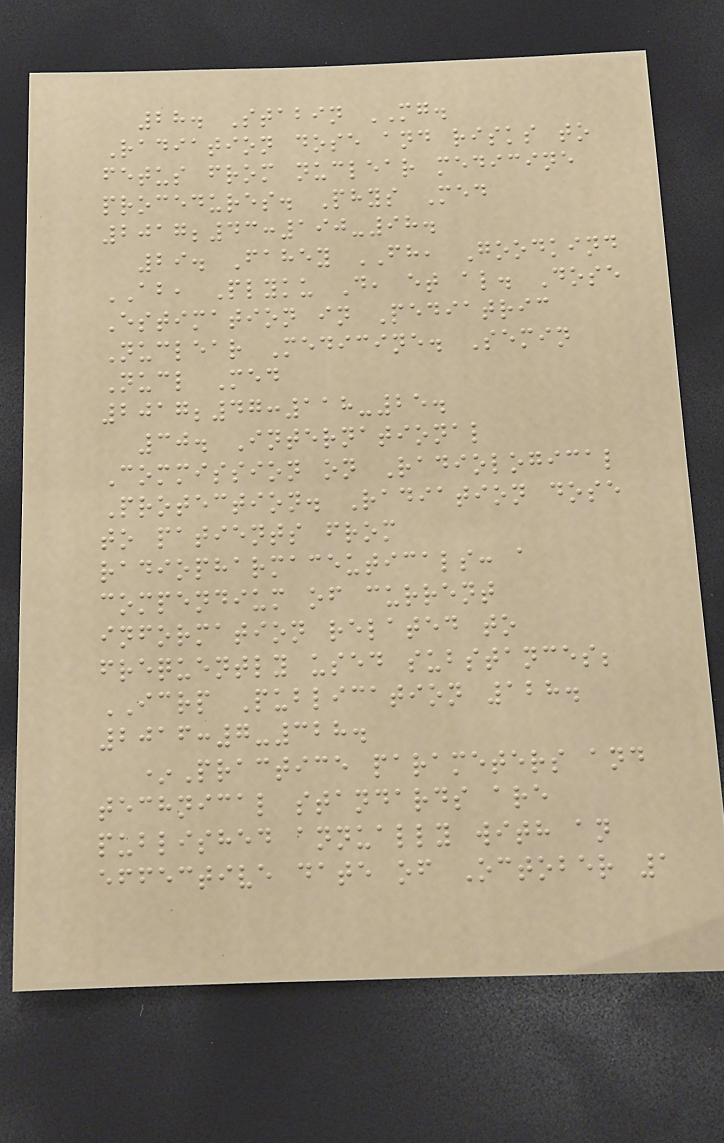28. Stabin MG.
Radiation dose and risks to
fetus from nuclear medicine
procedures. Phys Med
2017;43:190-98.
29. Fahey FH, Goodkind
AB, Plyku D, et al. Dose
Estimation in Pediatric
Nuclear Medicine. Semin
Nucl Med
2017;47:118-25.
30. International
Commission on Radiological
Protection. Radiation dose
to patients from
radiopharmaceuticals: a
compendium of current
information related to
frequently used substances;
ICRP Publication 128.
2016:7-328.
*Practice parameters and
technical standards are
published annually with an
effective date of October 1
